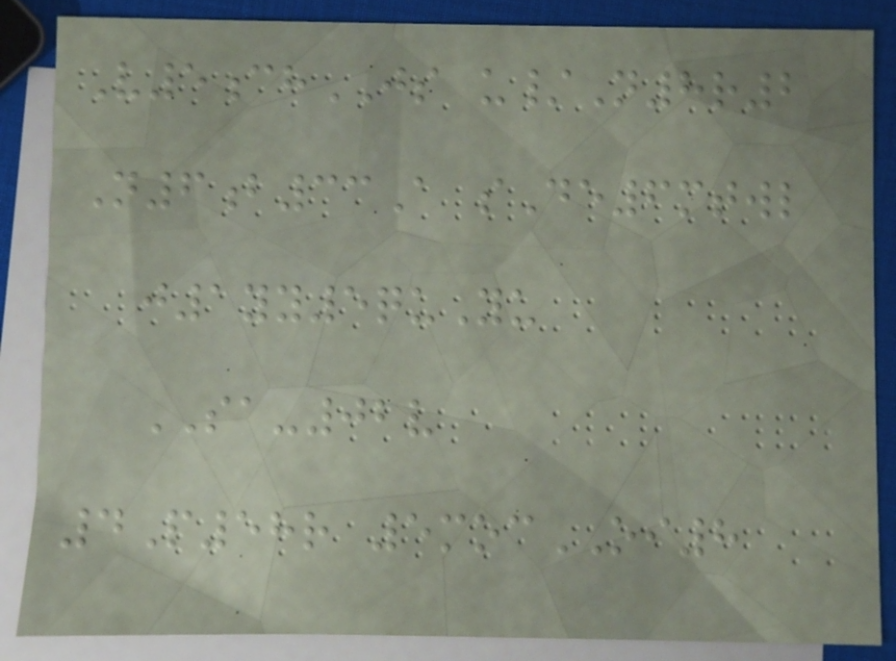V5chJS u/N8r2
N6b33A sDe6mtwl
j1yy5quYu
SA-02v
4P58r 5mocOI8
